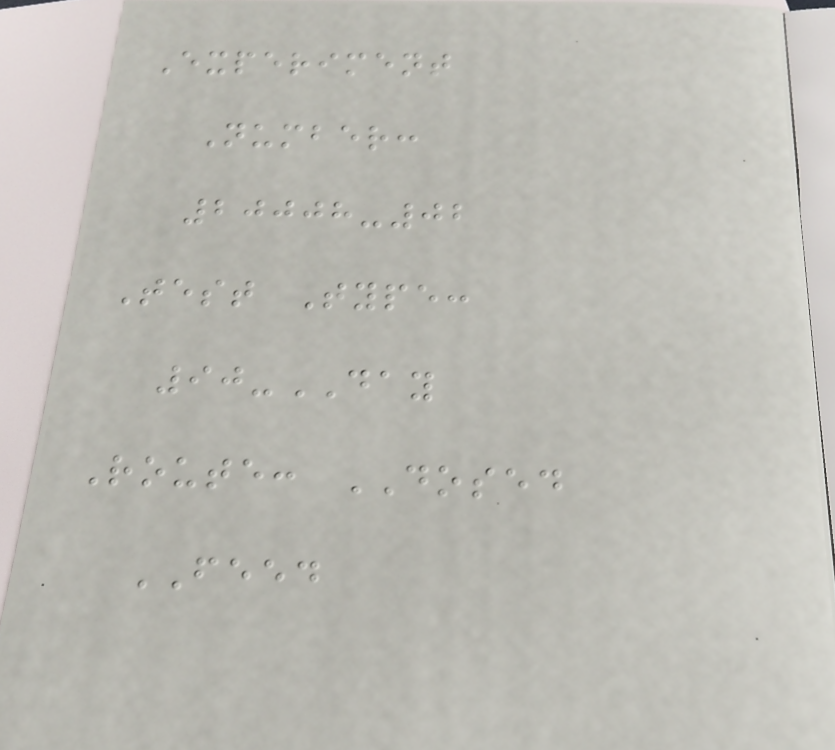Experiment
Number:
20008-02
Test Type:
90-DAY
Route: DOSED
FEED
